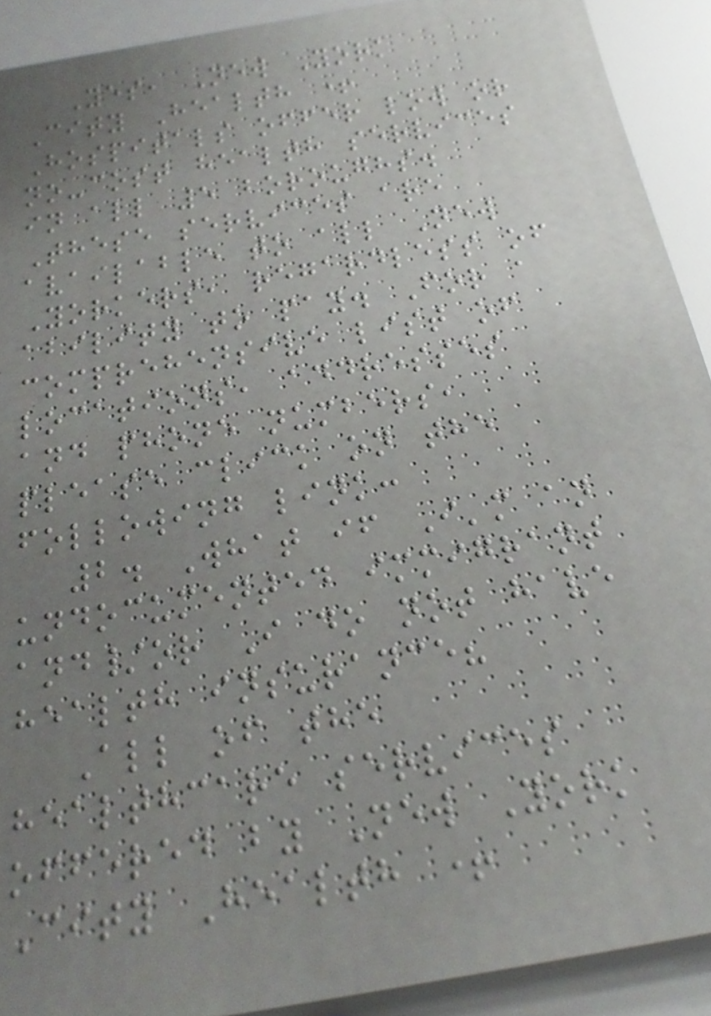Yes, New York
City Health +
Hospitals offer low or
no-cost health services
in all 5 boroughs.
These services are
available to all New
Yorkers, regardless of
ability to pay. For a
comprehensive list of
locations, addresses
and phone numbers,
please click on the
following link:
2. What if I'm an
undocumented immigrant
and/or I do not have
health insurance?
All of the
healthcare services
offered by New York
City Health +
